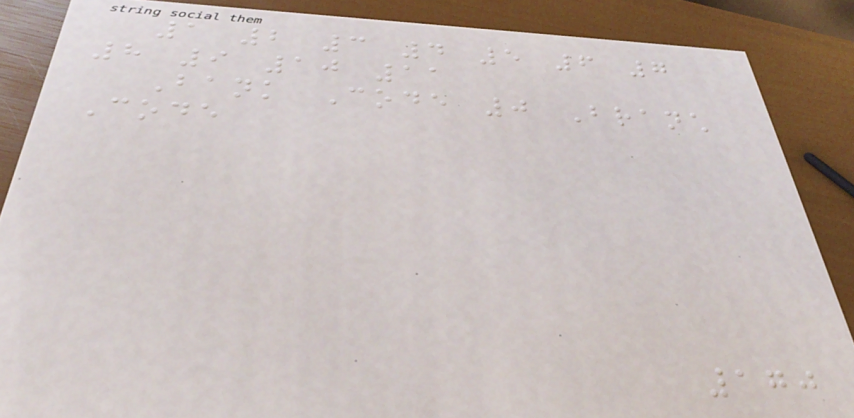1 2 3 4 5 6 7
8 9 10 11
Bank Code 0 Branch
Code
170
